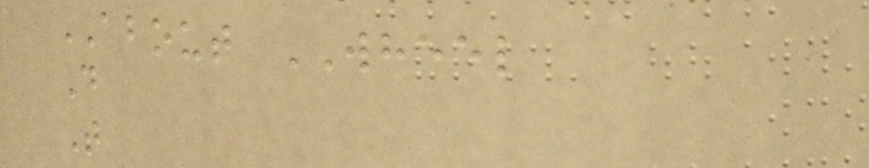ABOUT WHEEL
D
T
